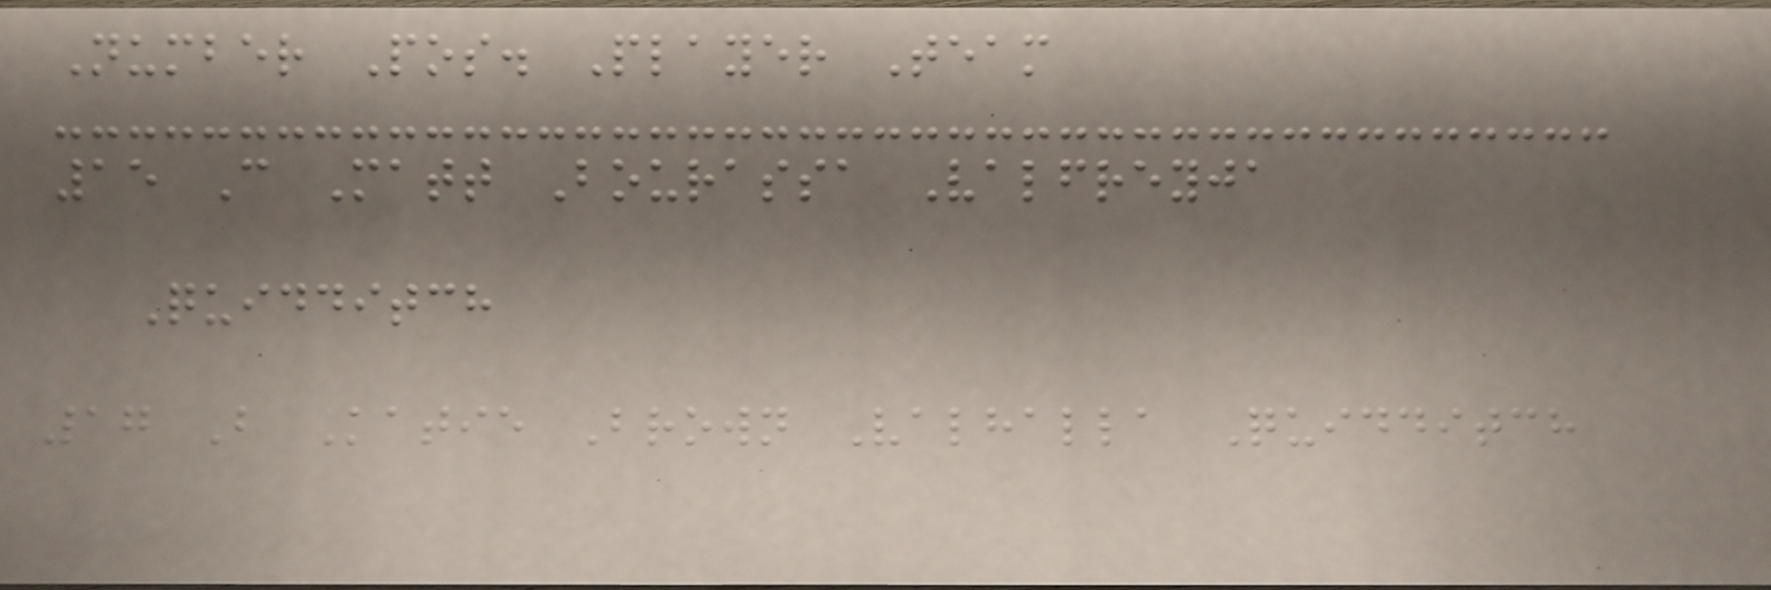Number Pos. Player Team
15 C Matt Bourassa Valfreyja
Quidditch
17 B Katie Brown Valhalla Quidditch
